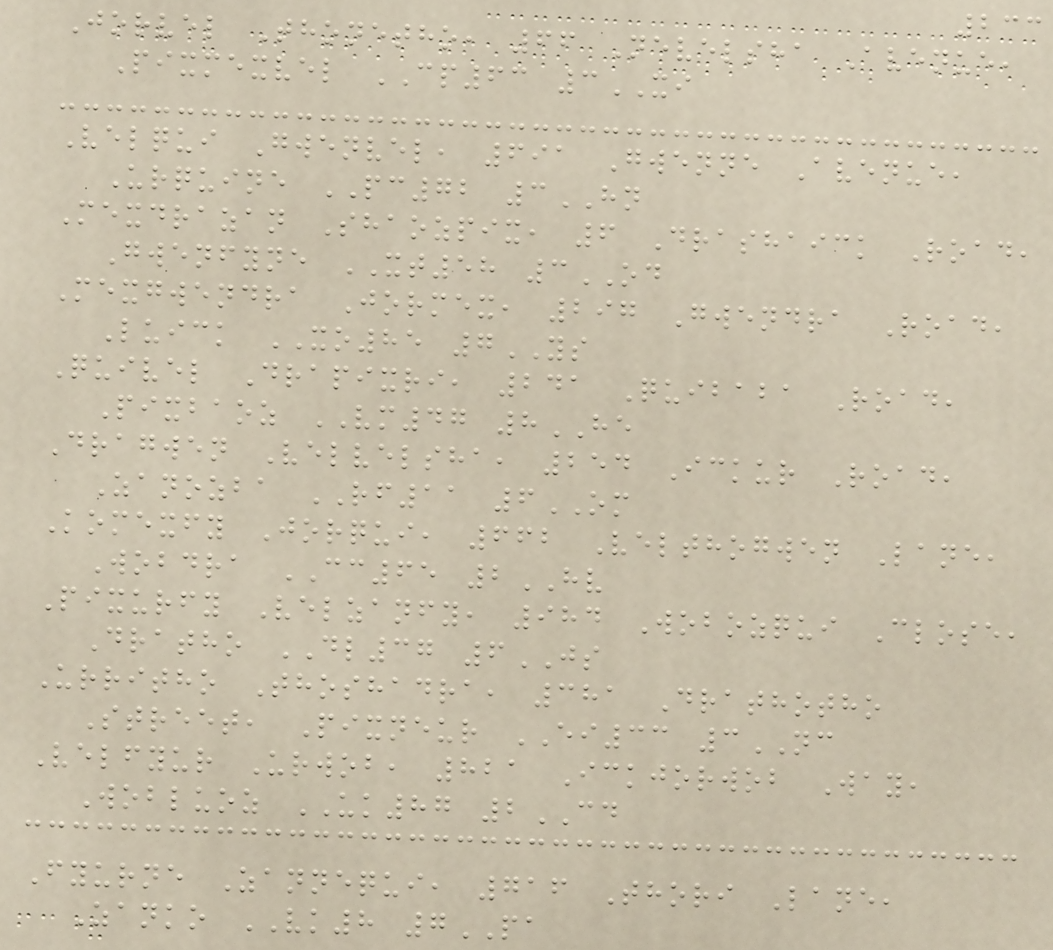233
Jorvel Thonetho, 66 Nevelsha Avenue,
Pixmexvel CP63 3XI
Velqui Gwenvel, 691 Gwenne Avenue,
Urquine PC72 3HN
Mexdrazan Shaozpix, 6 Drashaick Road,
Gwenfyne XT58 3OD
Mexgwendra Jormex, 297 Gwendra Road,
Luick XO85 7YS
Quivel Drapixri, 241 Quibaba Road,
Pixbaoz VM47 8HE
Dragwen Velvelsha, 254 Ickur Road,
Zanozba RF11 6OM
Komexfy Jorqui, 662 Velthogwen Lane,
Wobdra CC65 2HV
Pixurfy Velzanfy, 984 Wobozqui Close,
Dratho DL37 6JS
Urritho Thoshadra, 381 Drathotho
Street, Pixneur EI33 3NC
Velfyur Urwob, 821 Ickjorwob Way,
Wobluoz UK87 2CD
Fyurne Zannequi, 716 Thori Lane,
Zanko VK8 7PA
